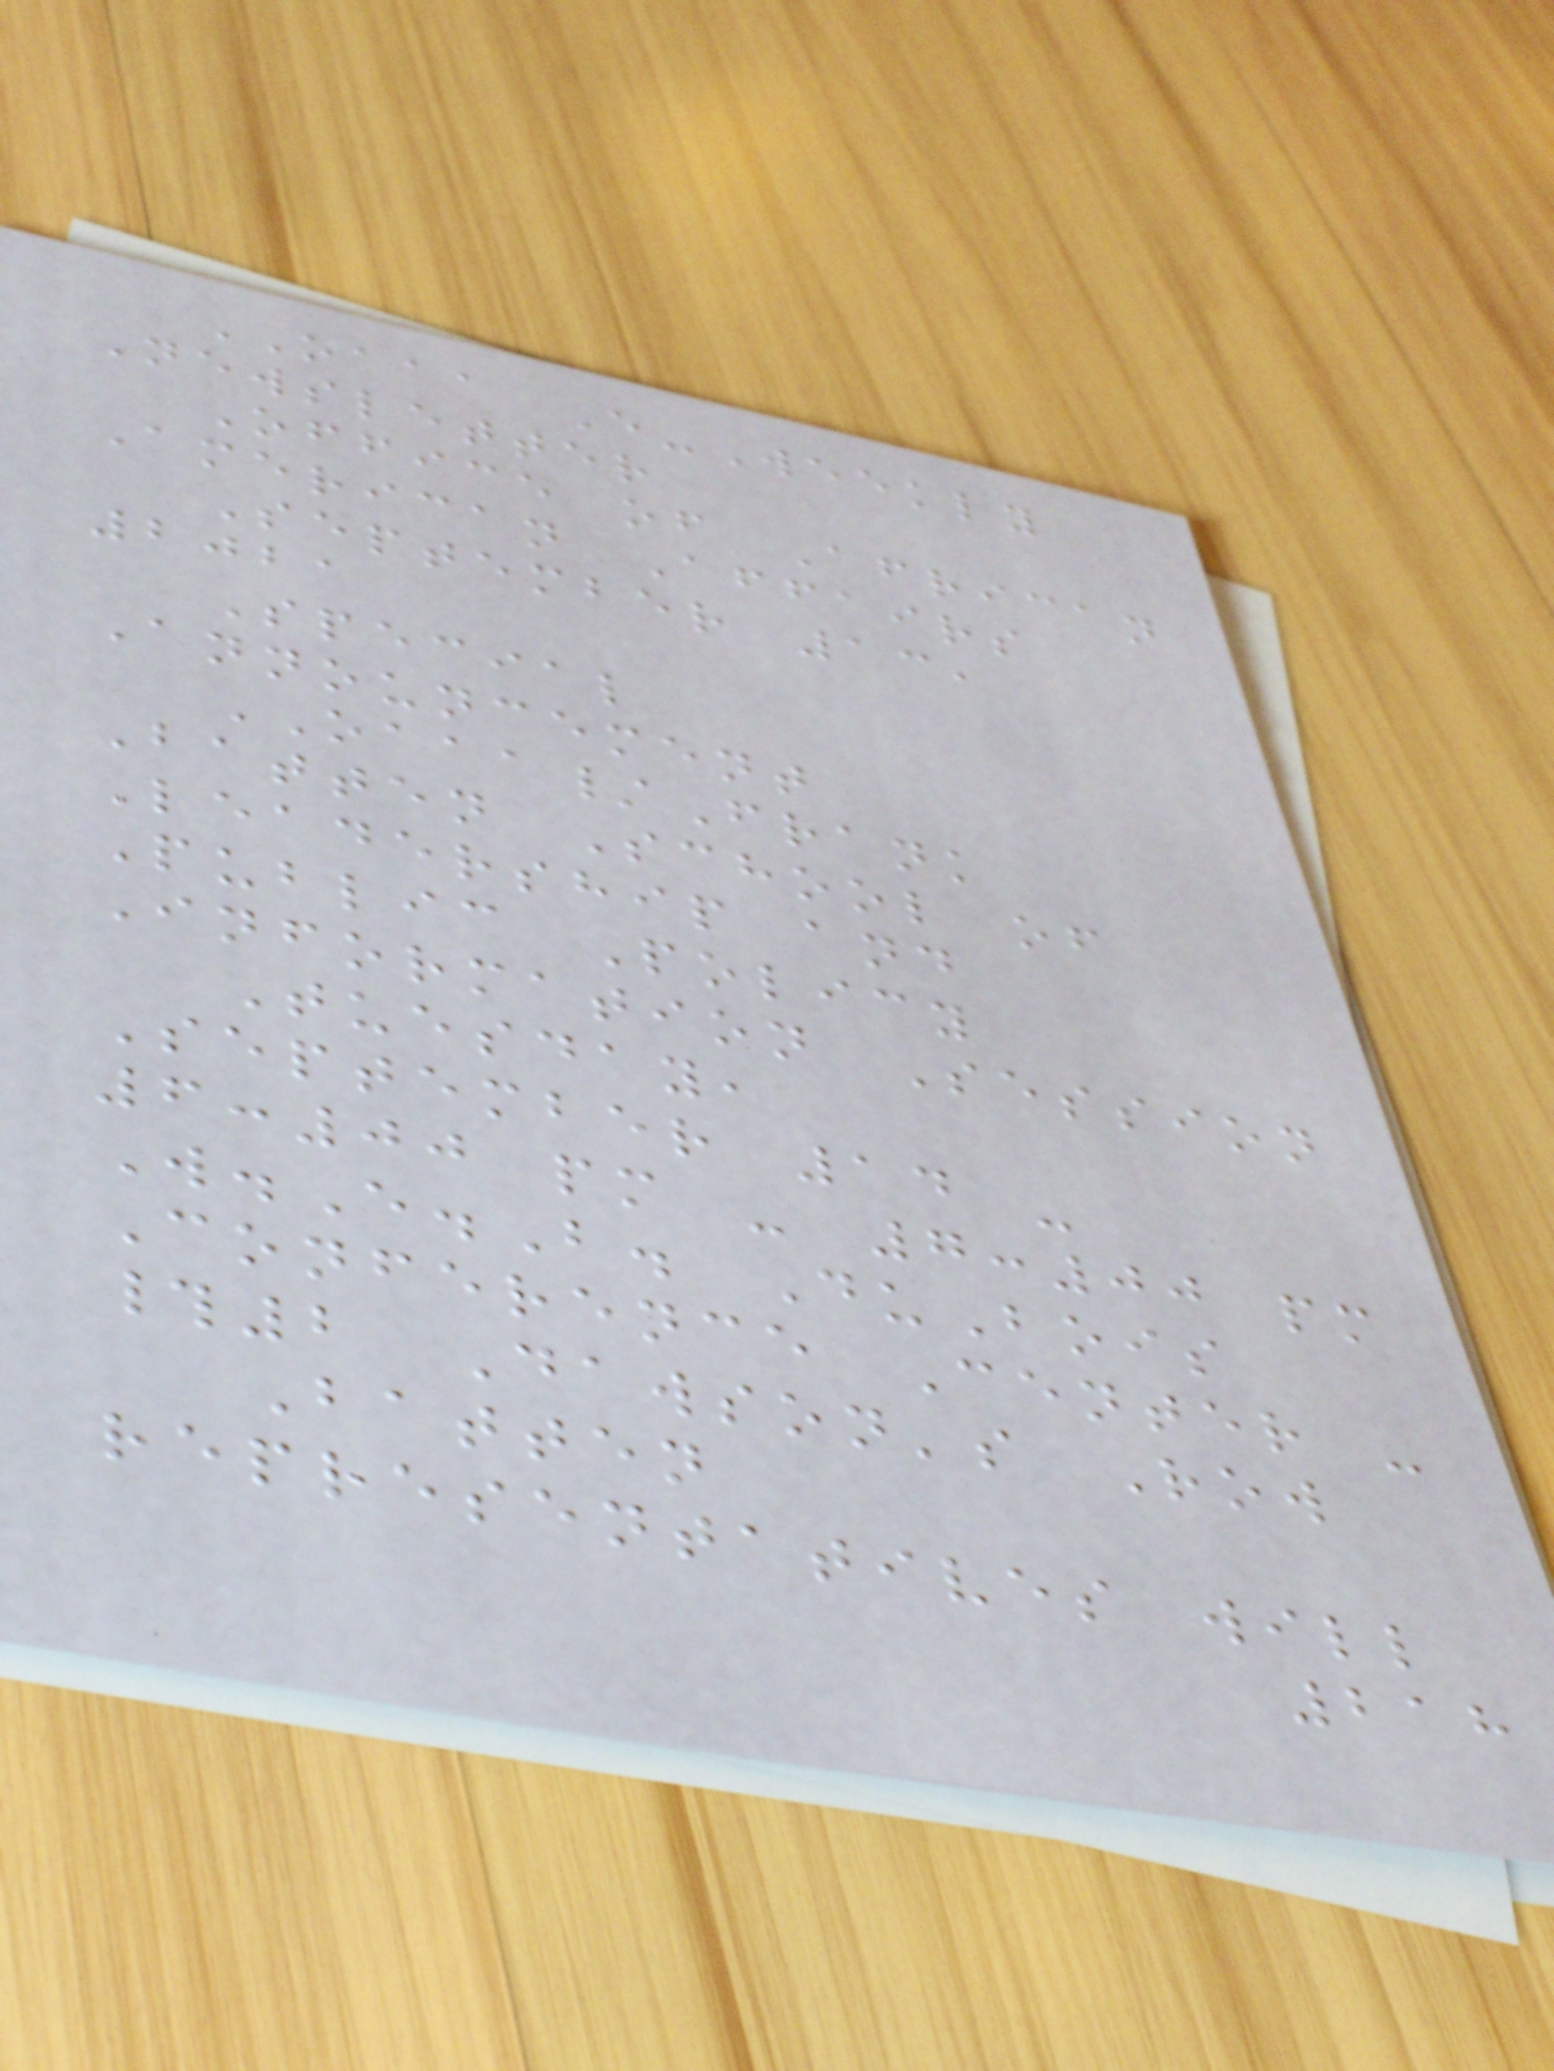OAAA E-Weekly
Newsletter
Office of African
American Affairs
September 13,
2021
Special
Announcement
OAAA/Frank
Batten School of
Leadership and
Public Policy
Information Session
Tuesday,
September 14 -
6:00 pm - 7:00 pm
W.E.B. DuBois
Conference Center -
#2 Dawson's Row
Batten
representatives will
218
